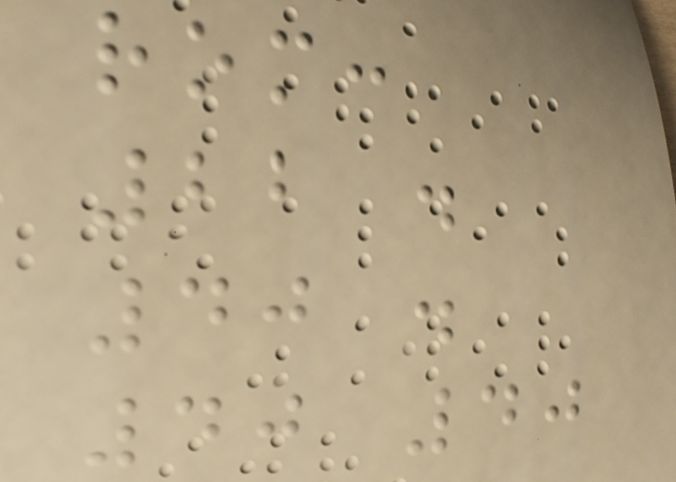rom:
22 .
40 .
40 40
